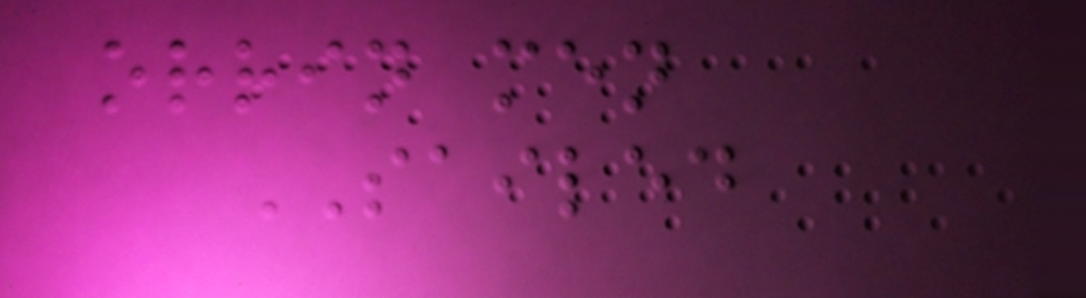orrin men
SAILED
